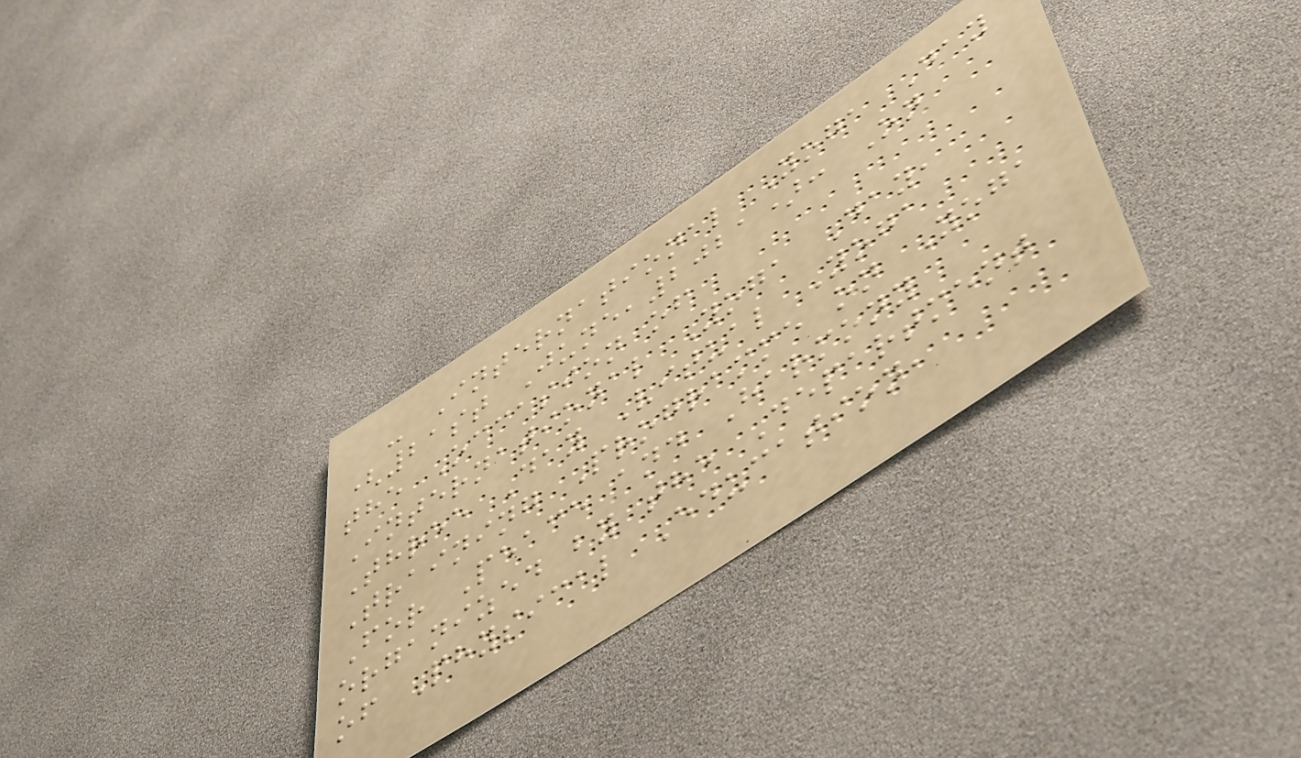- International Yoga Day
(21st June,2021): On
the Occasion of
International Yoga Day,
Three Day Vitual Yoga
Training Programme on Yoga
For Peace and Harmony
organized by the Department
of Physical Education,
